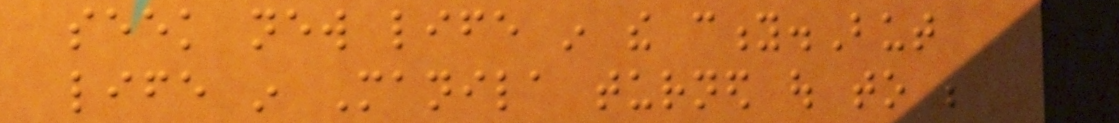seek new life in the city.But
life in Manila turned out to be
